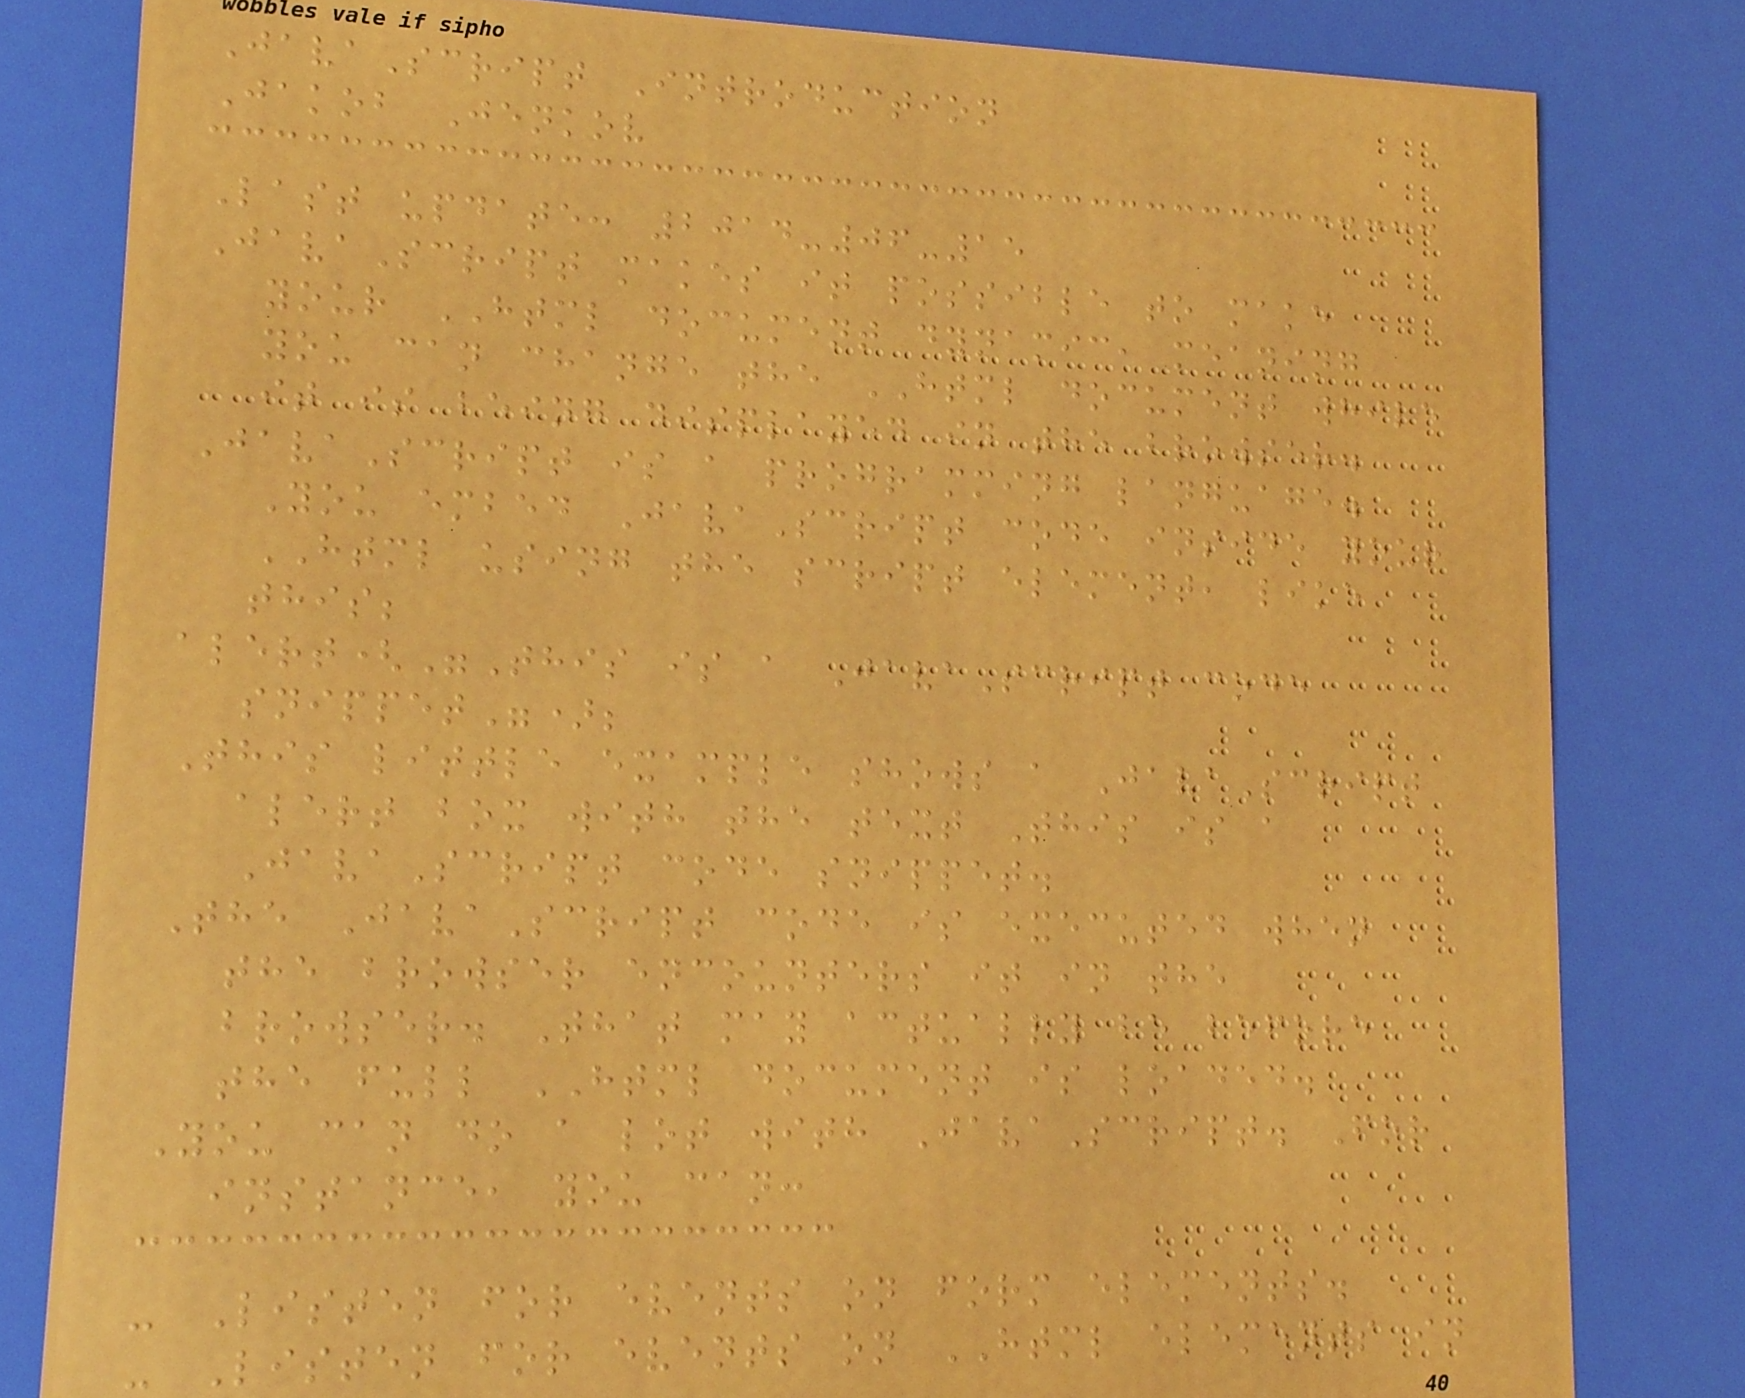JavaScript Introduction
Jakob Jenkov
Last update: 2014-06-15
JavaScript makes it possible to make
your HTML document dynamic, meaning
you can change the HTML document while
it is being displayed in the browser.
JavaScript is a programming language.
You embed JavaScript code inside your
HTML using the script element, like
this;
alert("This is a JavaScript code
snippet");
This little example shows a JavaScript
alert box with the text This is a
JavaScript code snippet.
The JavaScript code is executed when
the browser encounters it in the
browser. That may actually be before
the full HTML document is loaded.
You can do a lot with JavaScript. For
instance, you can:
- Listen for events on form elements.
- Listen for events on HTML elements in
